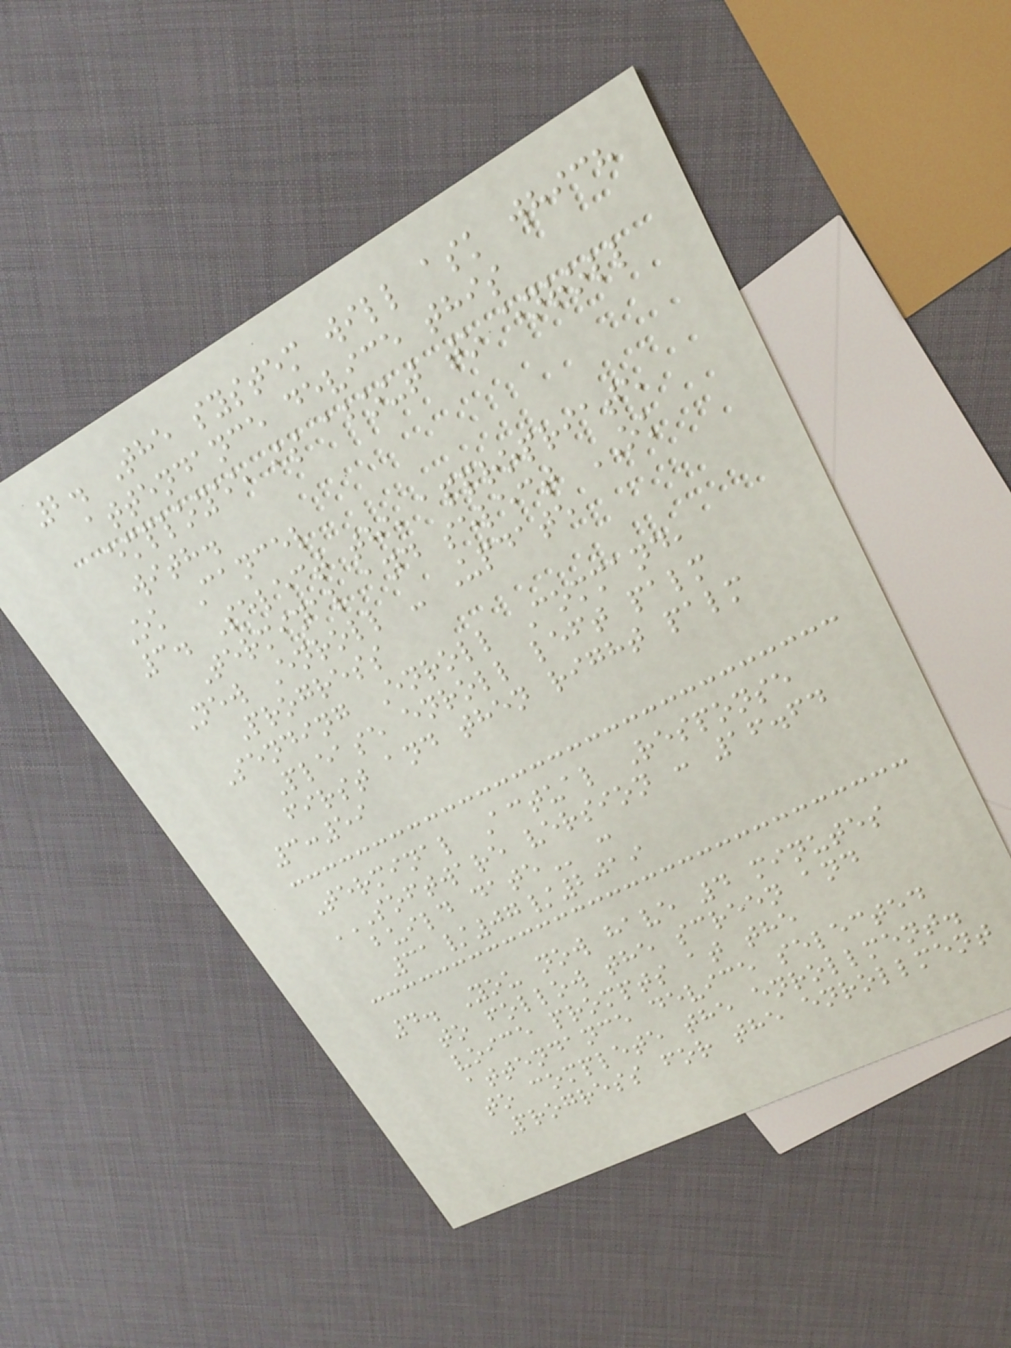2. The system will ask which
attendance device this
employee is about to enroll
with.
Ok Cancel
3. Select the appropriate
Terminal and select OK
New Enroll - Update
Progress
Sending Enroll Command,
Please enroll left palm
first and then right palm
3:59
Terminal Actual Response
SOFTWARE VERSION : 16.64
BUILD DATE :
31/07/2019
4. You now have 4 minutes
to follow the screen and
voice prompts at the
attendance device selected
to complete the enrollment.
Progress for the enrollment
